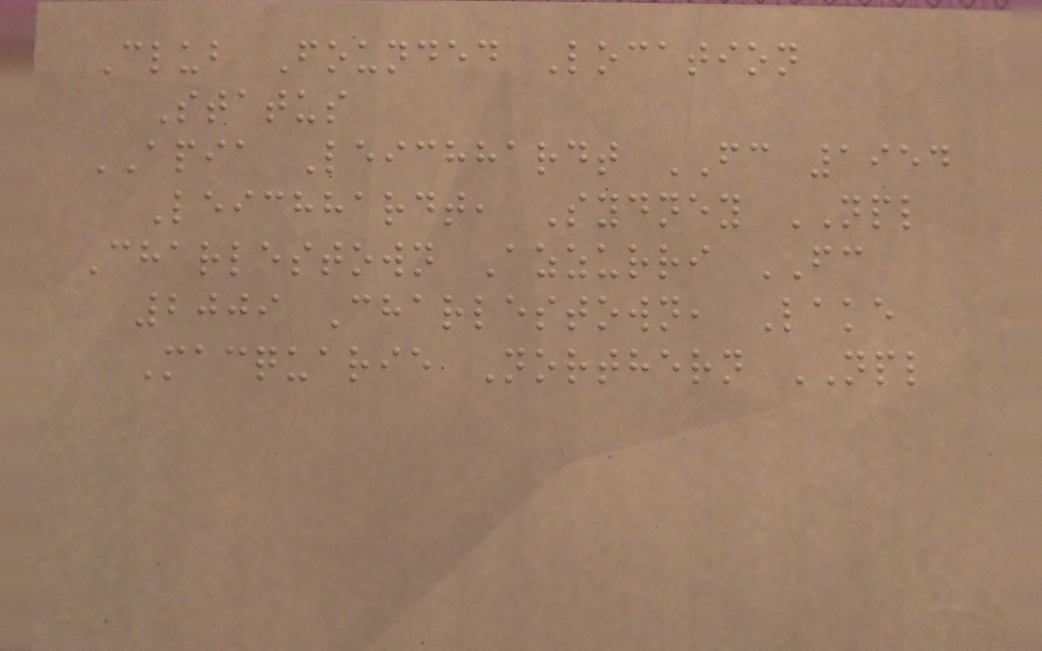Club Founded Location
Status
APIA Leichhardt FC 1954
Leichhardt, Sydney NPL
Charlestown Azzurri FC
2009 Charlestown, Lake
Macquarie Northern NPL
